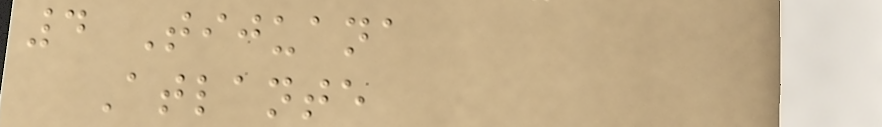4 Tijuana
Atlante
